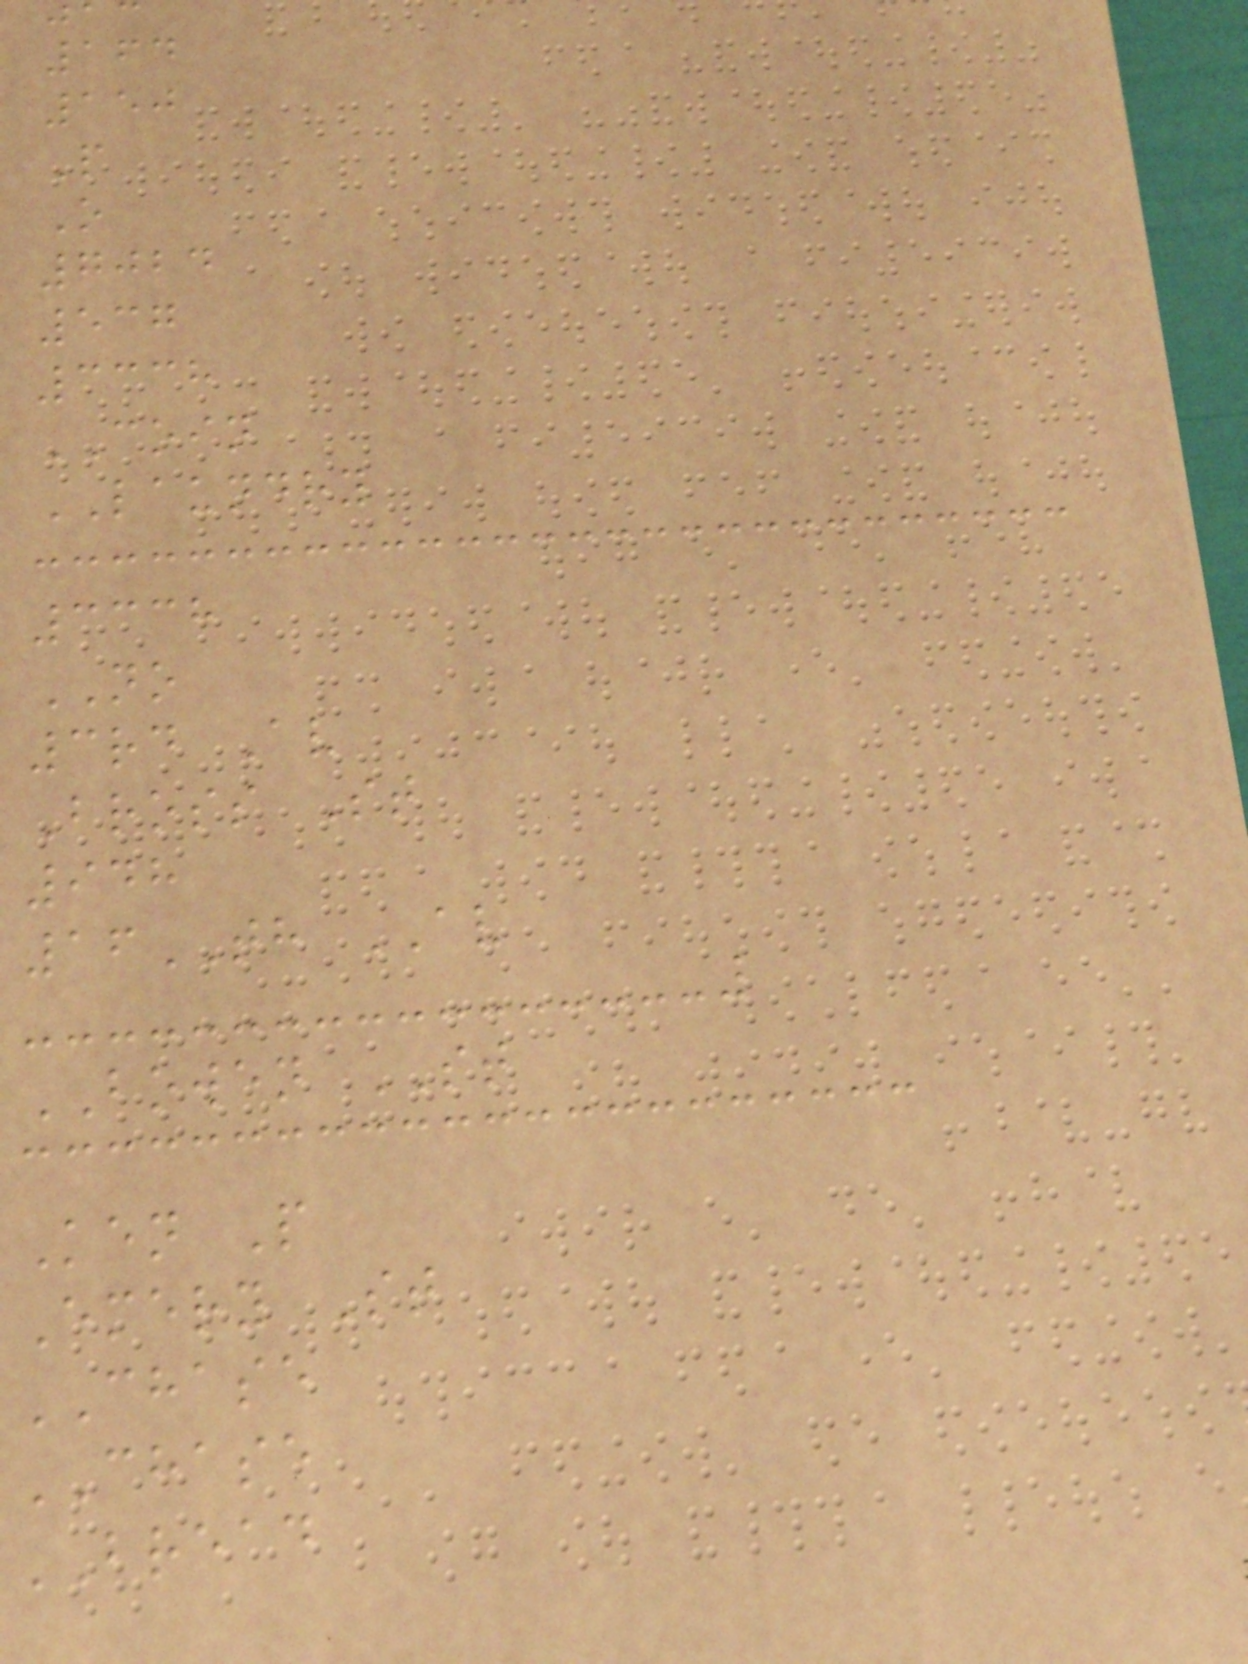164
150
P
O
7024
537
3338
COIN
LAUNDRY
3338
NO
3rd Av
Bross St
948
16TH AV
BOWEN ST
Ken P
Emery St
CHASE
CHASE
BREAD
